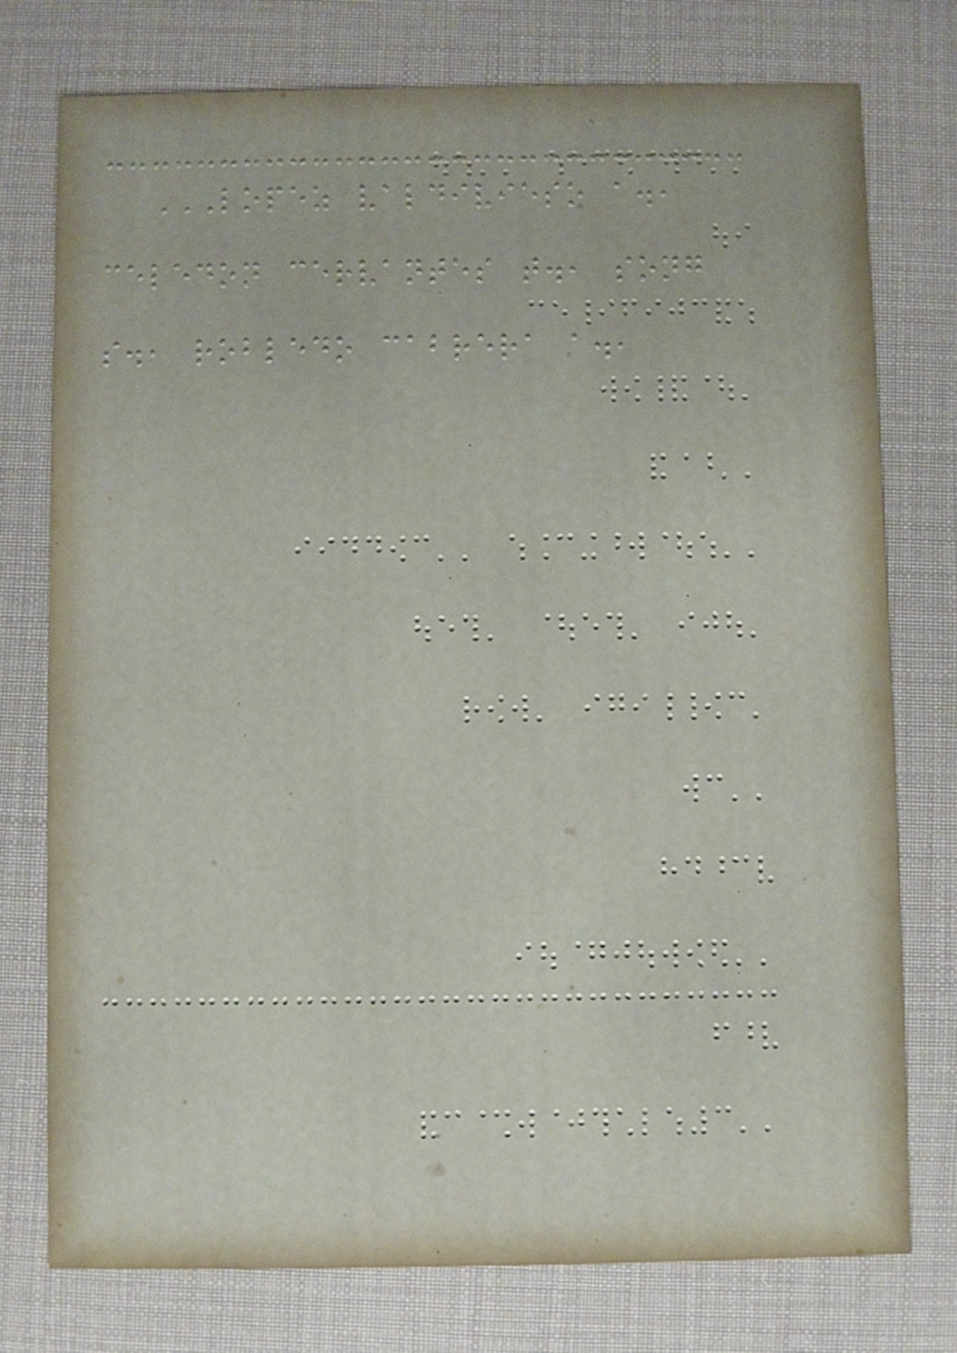LOPEZ VALDIVIESO A.,
CELEDON CERVANTES T., SONG
S., ROBLEDO CABRERA A.,
